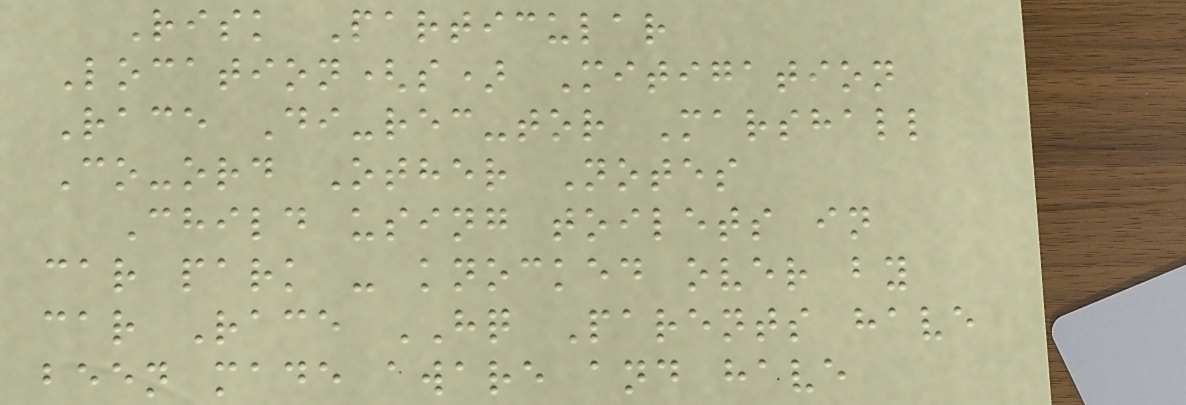Risk Particular
Location(s) Mitigation
Race Di-rec-tor Marshall
Co-ord Other Notes
Child using toilets in
car park - knocked over by
car Race HQ Parents have
been made aware and have
